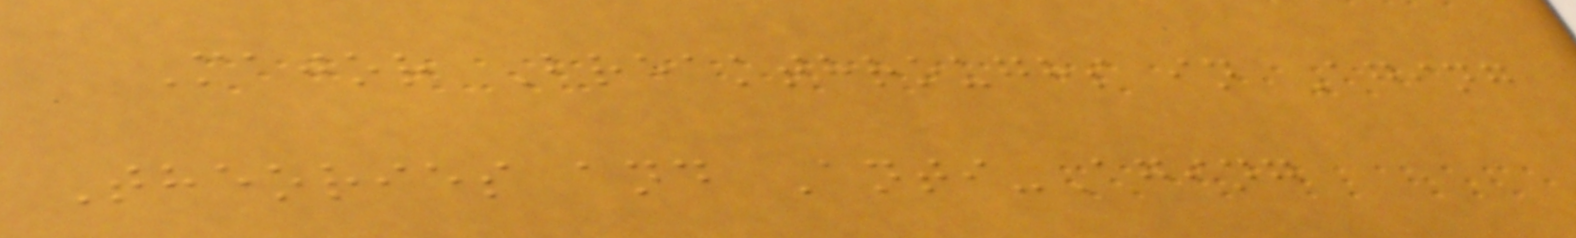Major Breakthroughs in Aging
Theories and Anti-Aging
